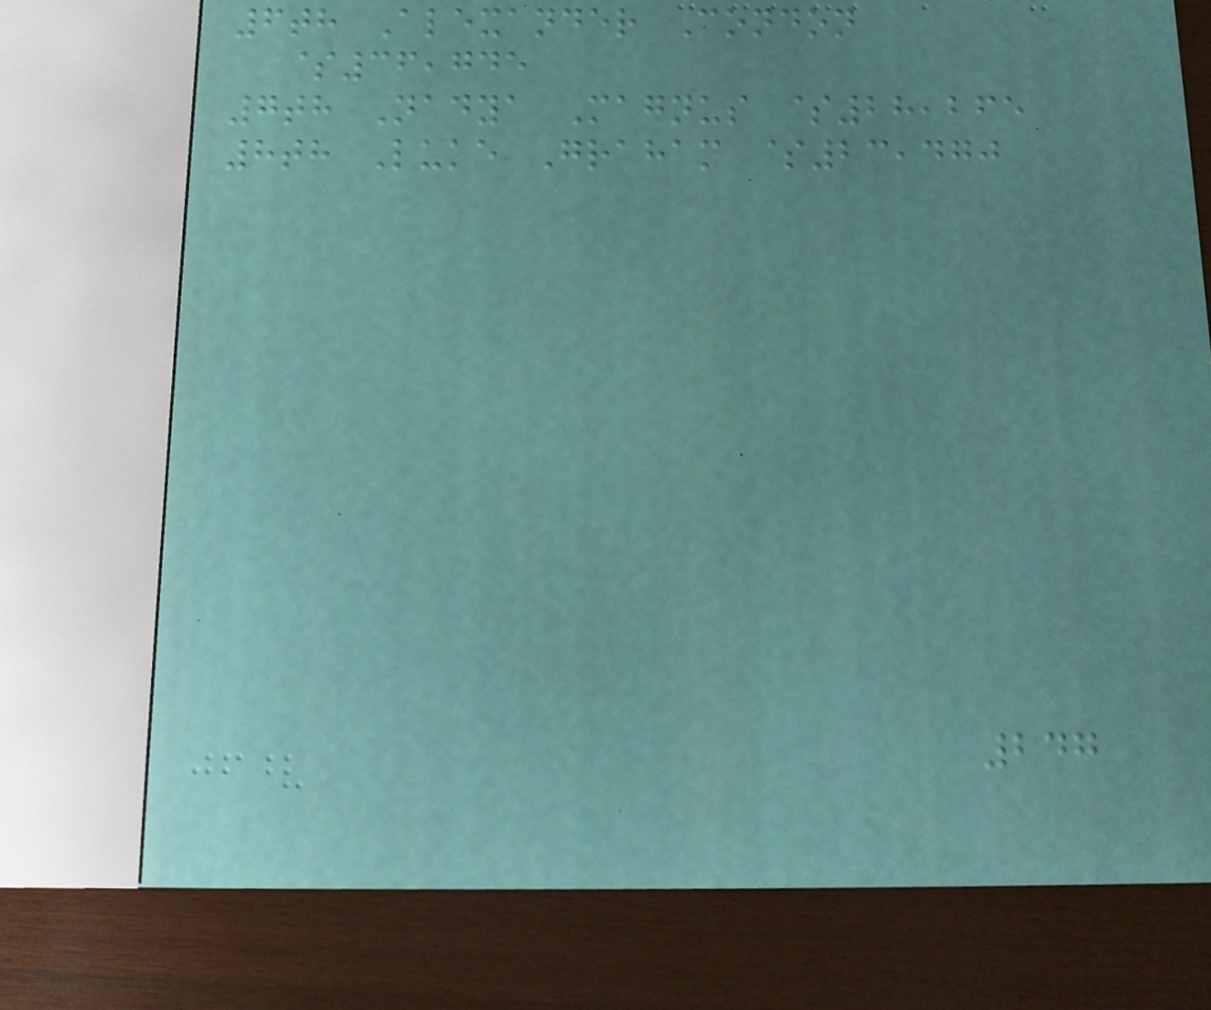6th Alexander Condon
$36,745
7th Nadya Magnus $28,265
8th Luke Graham $23,470
247
